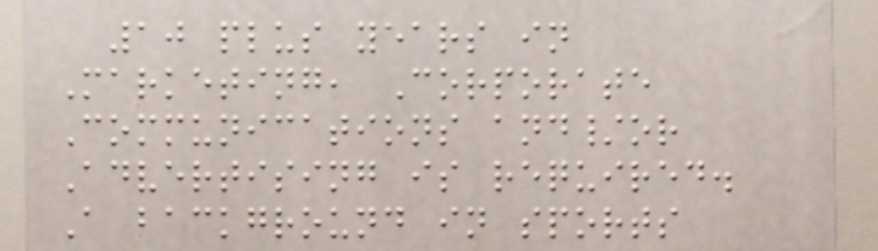10 plus years in
Marketing, Corporate
Communications and/or
Advertising is required.
A background in sports
